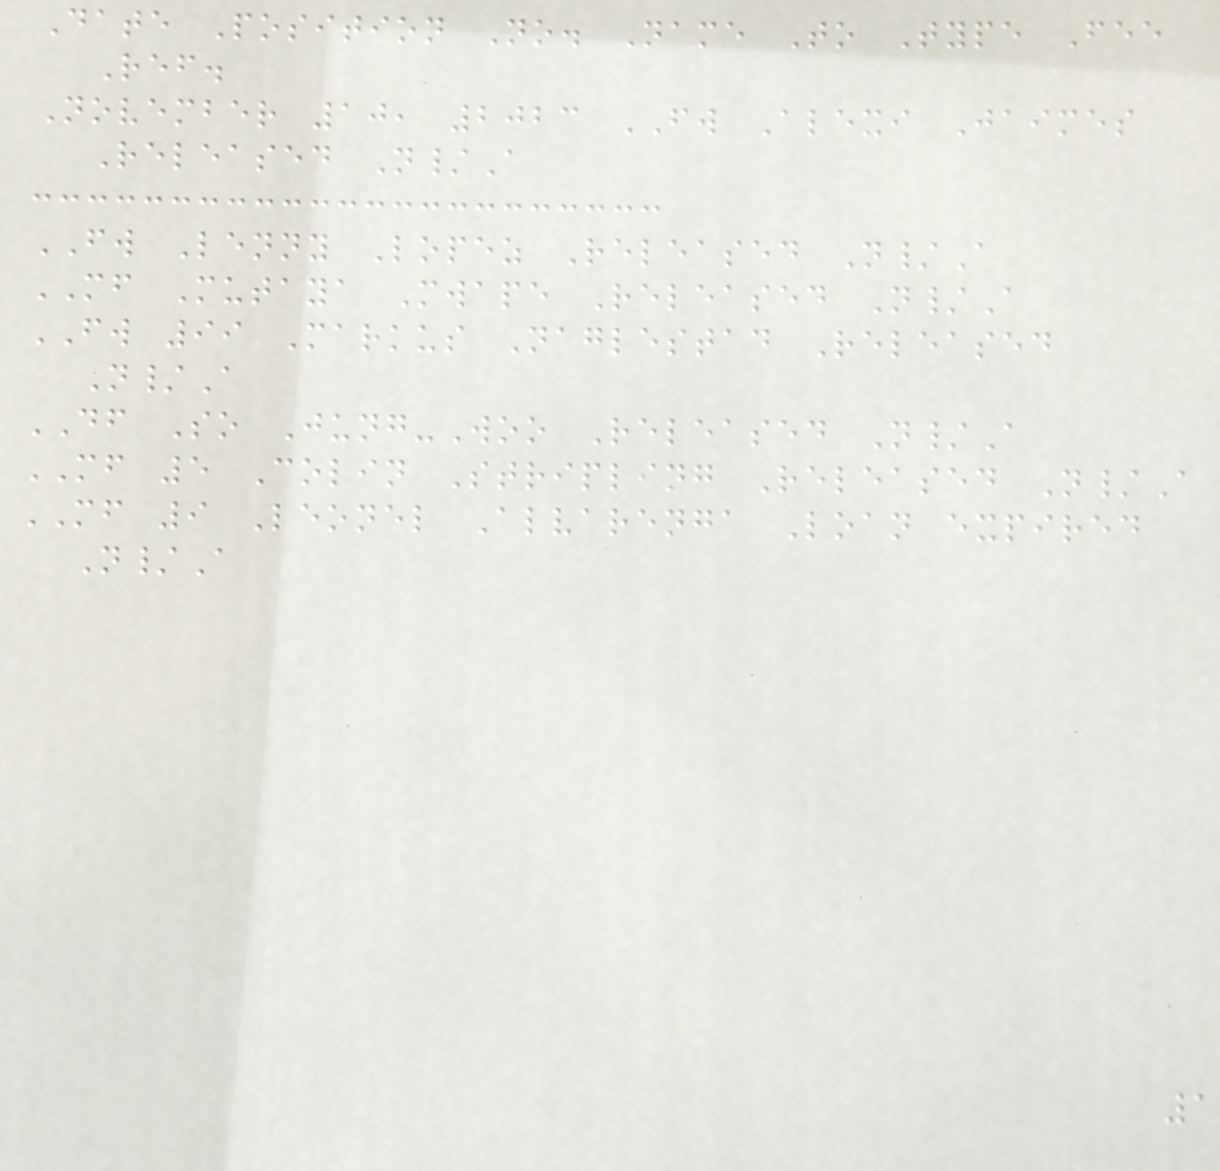Date Position No. Name To Type Fee
Ref.
November 10, 2023 FW Alexi Jaimes
Released N/A
FW Lenny Lopez Released N/A
MF Mutaya Mwape Released N/A
FW 99 Markus Naglestad Released
N/A
DF So Jung-Woo Released N/A
MF 5 Colin Stripling Released N/A
MF 9 Leonel Alvarenga Loan expired
N/A
1
